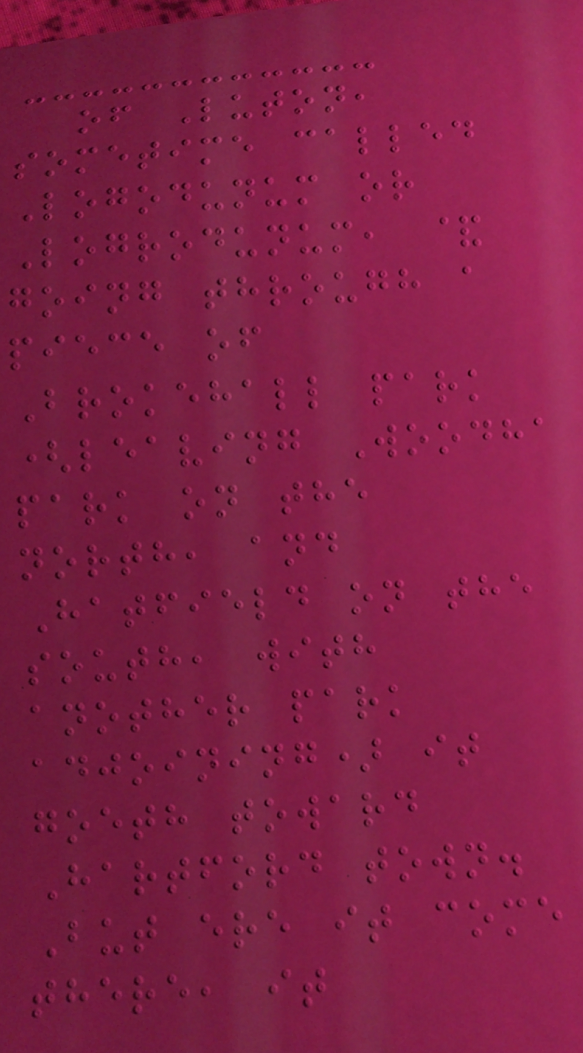of Luton,
sometime called
Logodunum or
Logrodunum, &
going through a
piece of
Brokehall park
(leaving Woodha
park on the
north, and
Hatfield on the
south, with
another park
adjoining) it
goeth toward
Hartford town.
But ere it come
there, it
